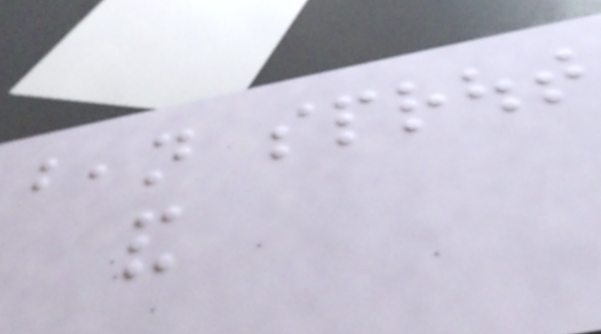bean sprout
and
